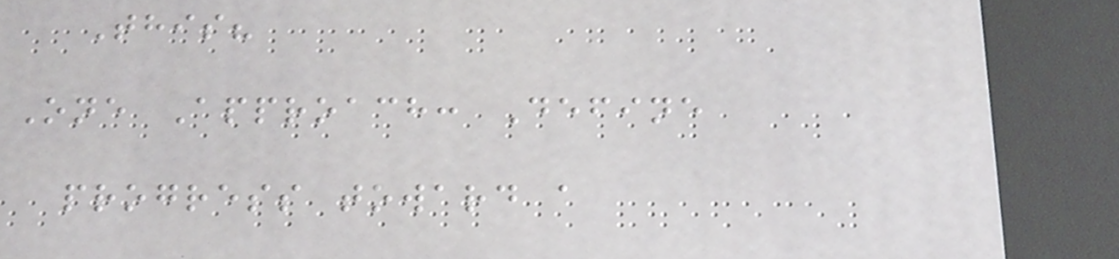This?
One Approach: Define
progress toward a
